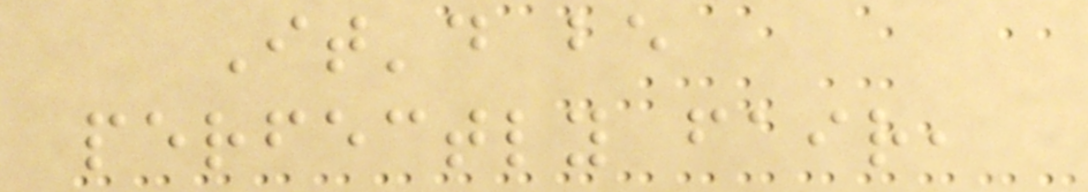It'd be
perfectly fair,
